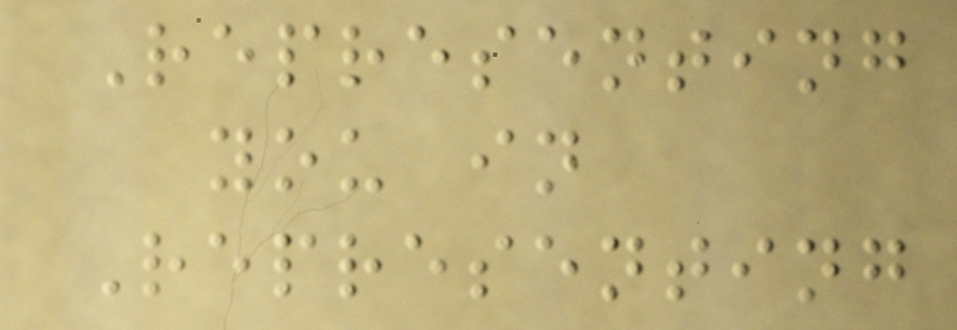Representing
you in
Representing
